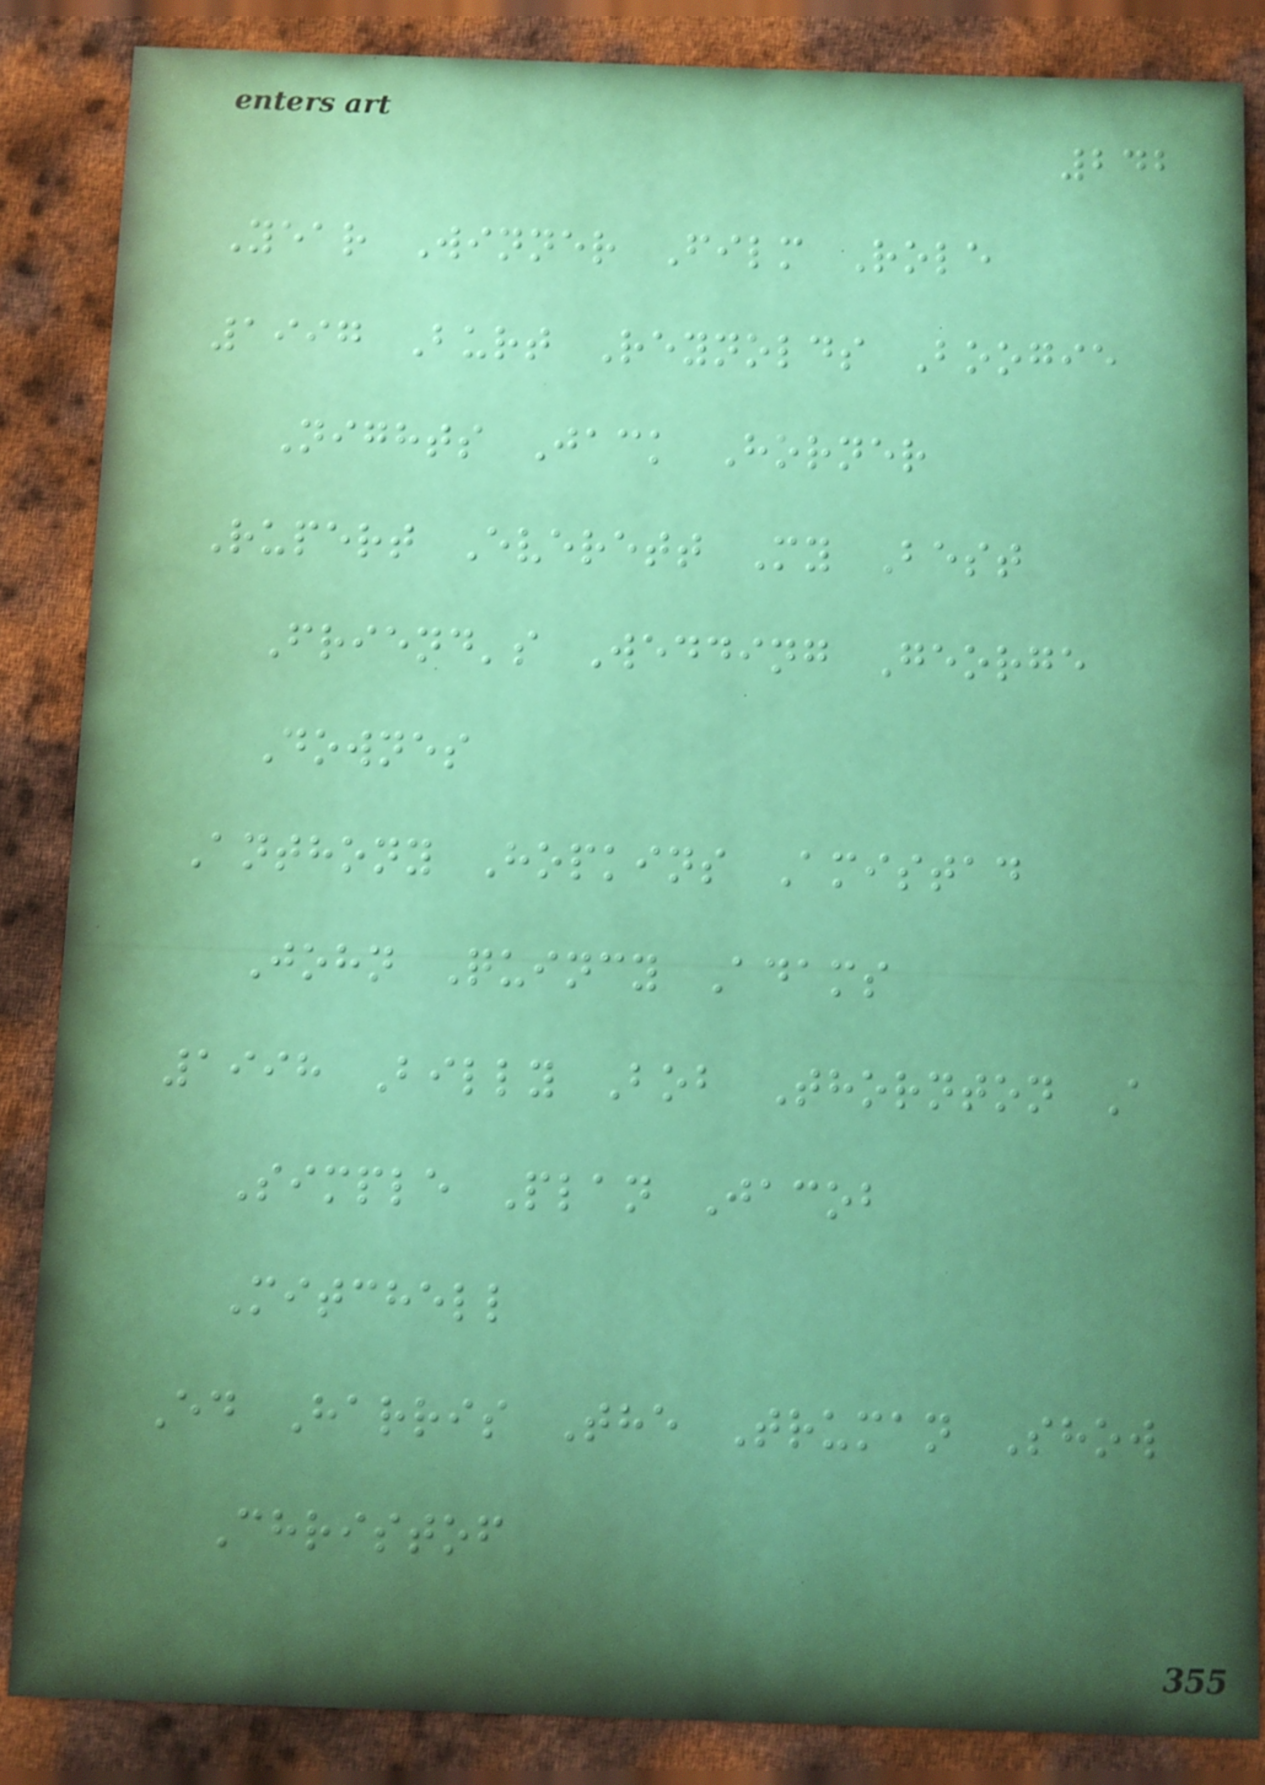242
Year Winner Film Role
1997 Burt Reynolds Boogie
Nights Jack Horner
Rupert Everett My Best
Friend's Wedding George
Downes
Anthony Hopkins Amistad
John Quincy Adams
1998 Billy Bob Thornton A
Simple Plan Jacob
Mitchell
Ed Harris The Truman Show
Christof
